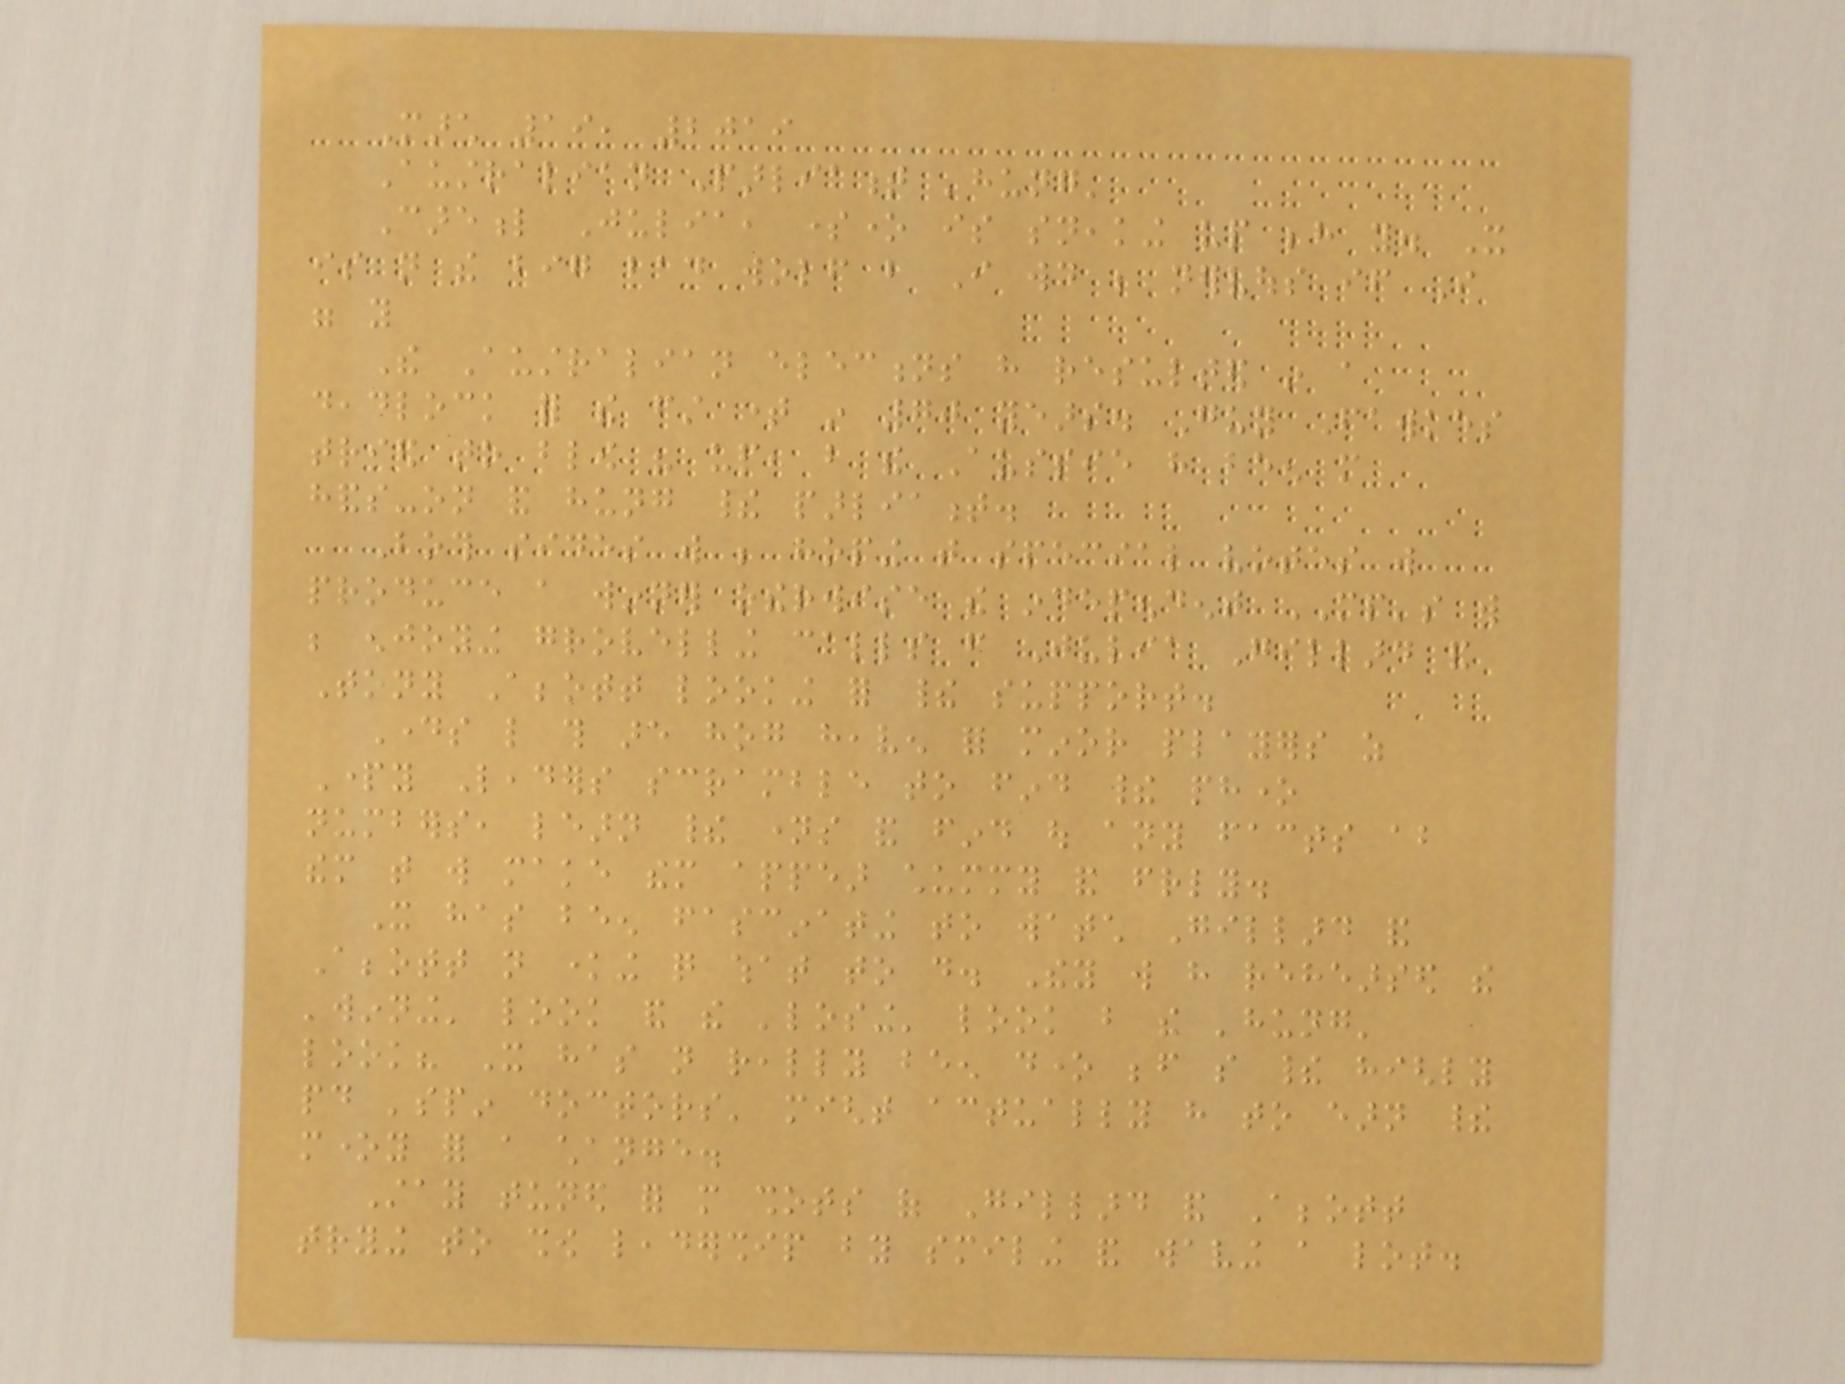March 19, 2019
Australian Parliament 'hung'
Careful Julia, someone is sneaking up behind you. It
is not the big bad wolf but I would be nervous if I
were you
The Australian elections have resulted in a
deadlock for the first time in 70 years. Guy Fawkes
tried to blow his up, but the Aussie have been more
hands-on and hung their parliament.
Both sides will be hoping that special votes will
produce a winner otherwise the independent MP's will
be enjoying grovelling calls from Julia Gillard and
Tony Abbott looking for their support.
Days like this are hog heaven for minor players as
Party Leaders scramble to find their phone
numbers, learn their names and find out any facts about
them that will make them appear chummy and friendly.
It has been fascinating to watch Gillard and
Abbott not knowing quite what to do. They will have rehearsed the
'winning' look and the 'losing' look but the 'hung'
look? It has not really been done before so their highly
paid 'spin doctors' might actually have to earn their
money for a change.
Stay tuned for more shots of Gillard and Abbott
trying to show leadership by smiling and waving a lot.
